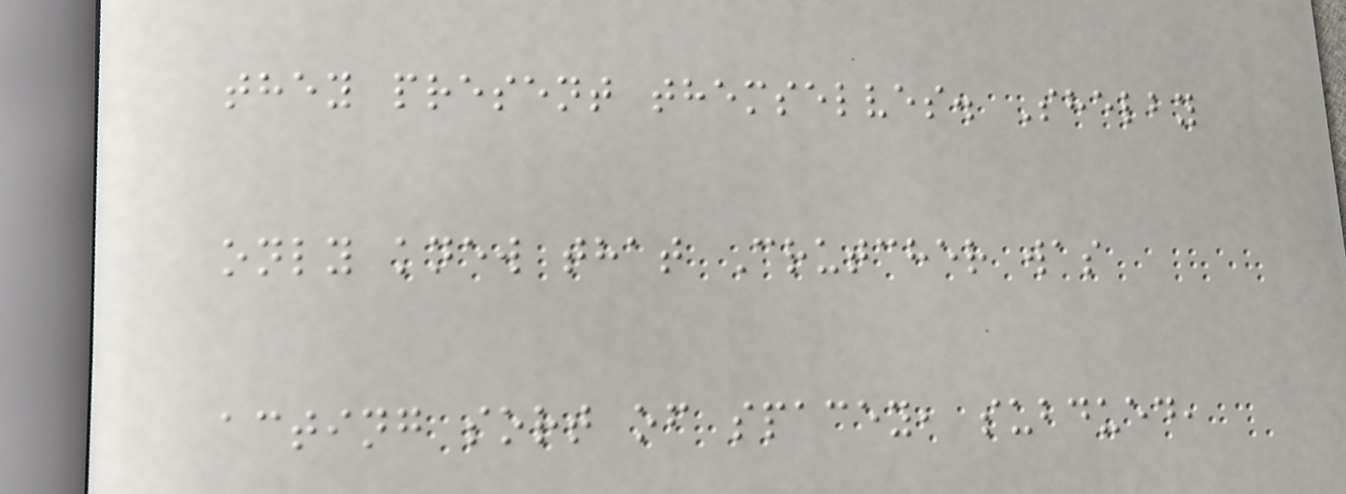they present themselves. Shelby
only knew that Crutcher was
acting sort of spacey, subdued,
